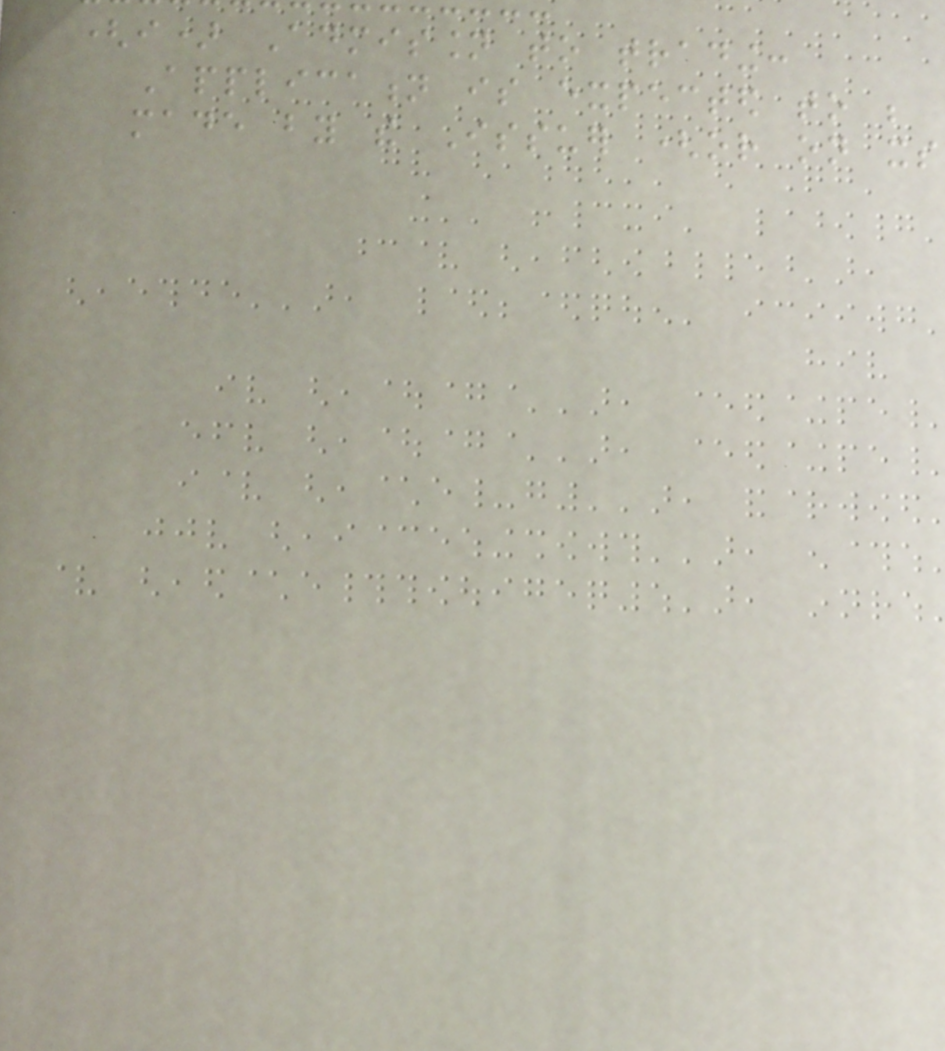(i) Admission to trading:
Application is expected to be
made by the Issuer (or on its
